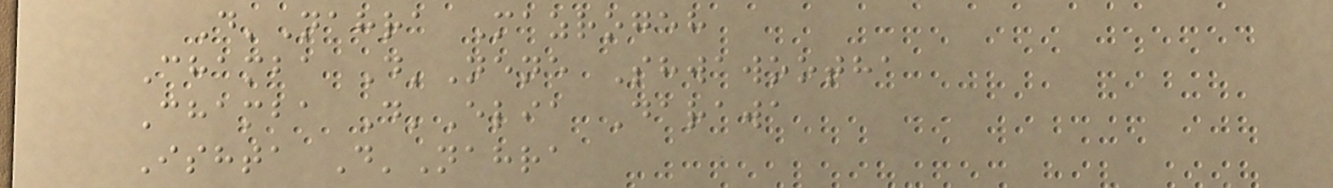D'Nahra Mazrogeh
Chamba D'Nene Shwawootha
Chamba D'Elia Darawa
Ishta D'Nahra
